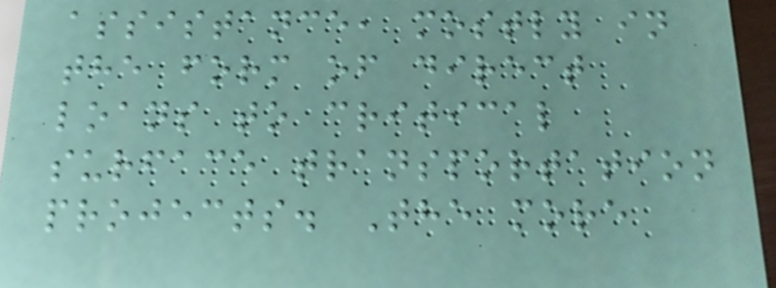assistance, mostly in
the form of direct
loans to critical
surface transportation
projects. The more
